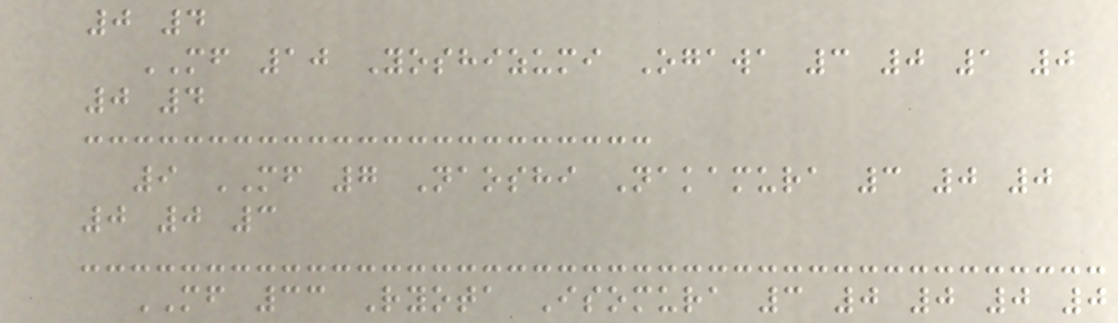0 4
MF 10 Yoshizumi Ogawa 3 0 1 0
0 4
9 MF 7 Naoshi Nakamura 3 0 0
0 0 3
MF 33 Ryota Isomura 3 0 0 0 0
